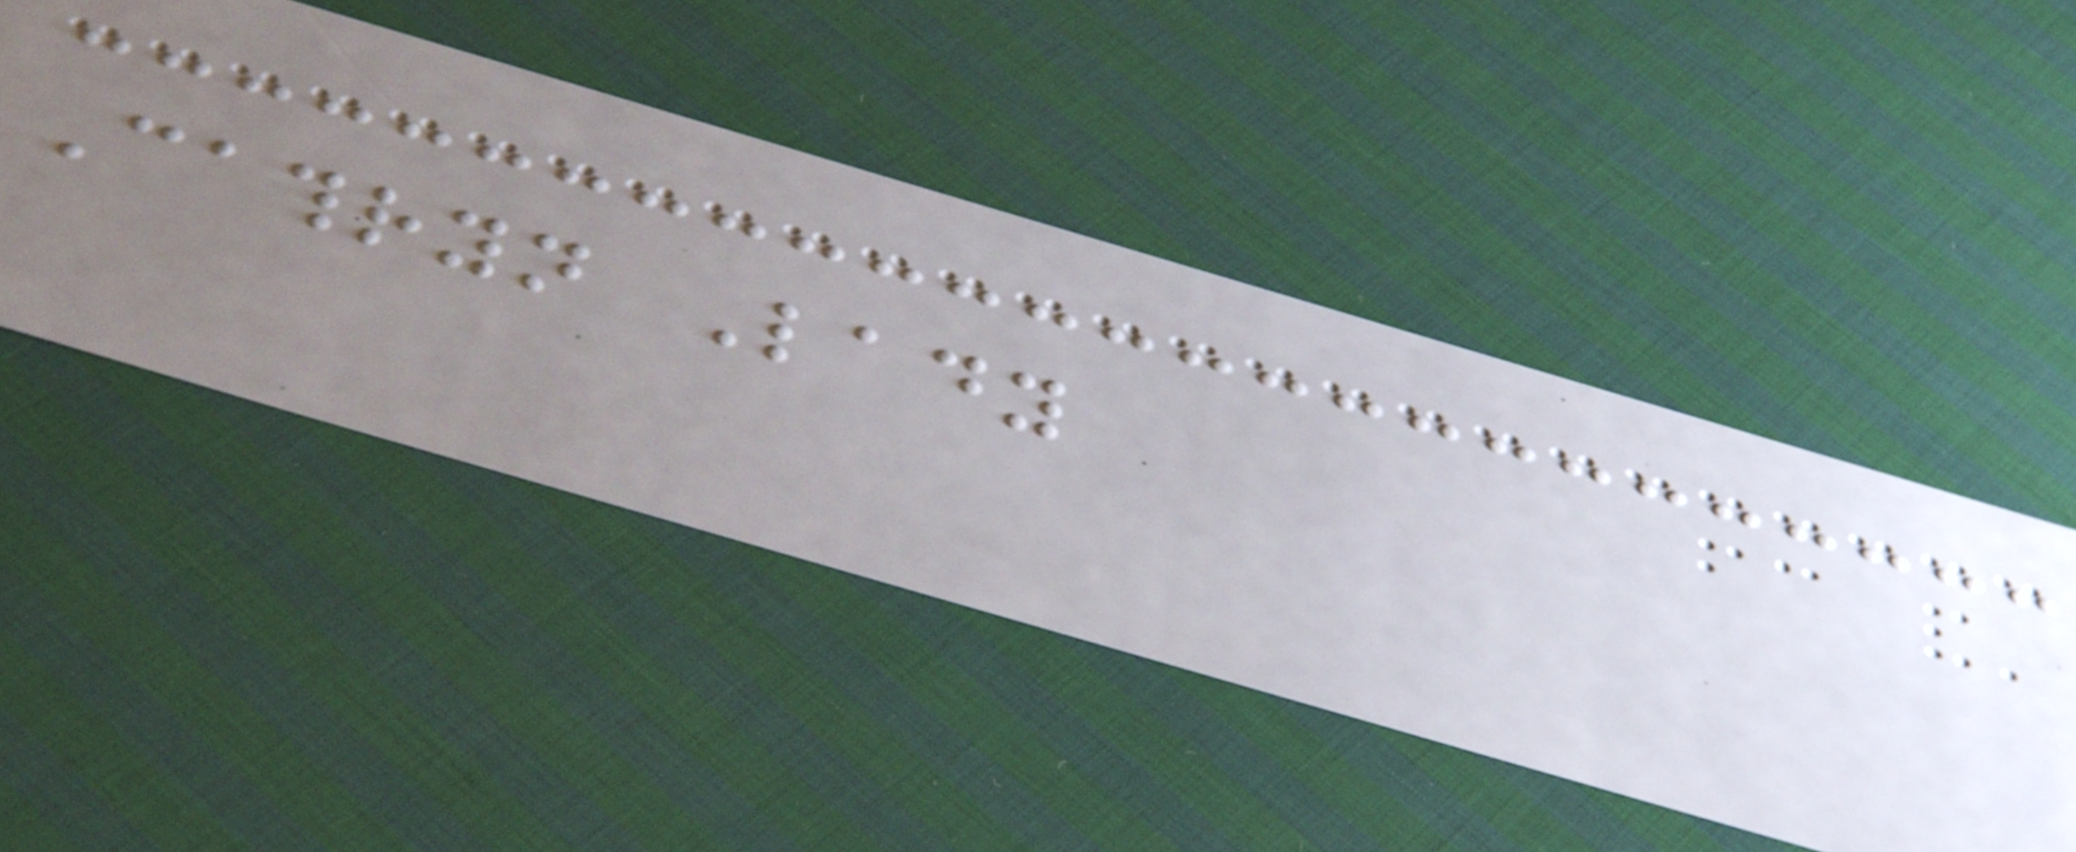Cathryn Lady
